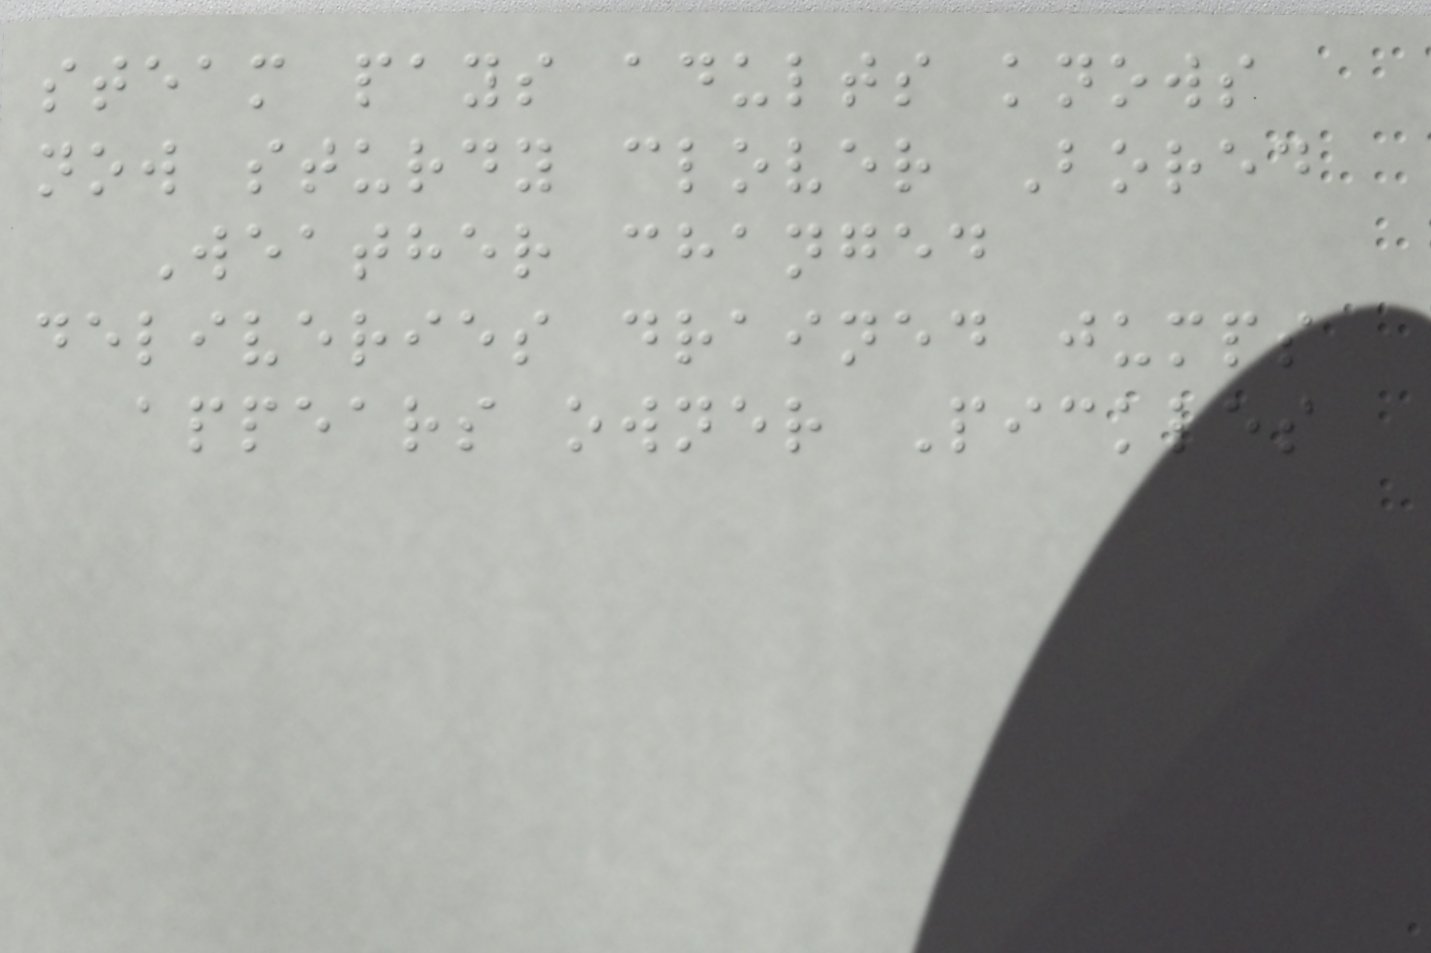steam pays adults knows
now sturdy clover Bored
Weather changed
deliveries drained jumps
appears owner Pickles
